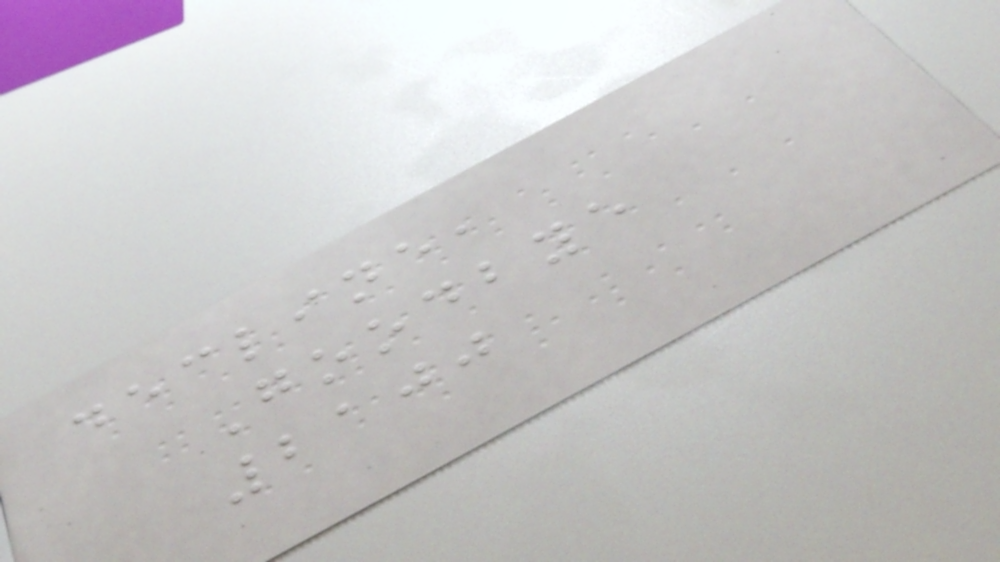decline,
Goodbye
2100
